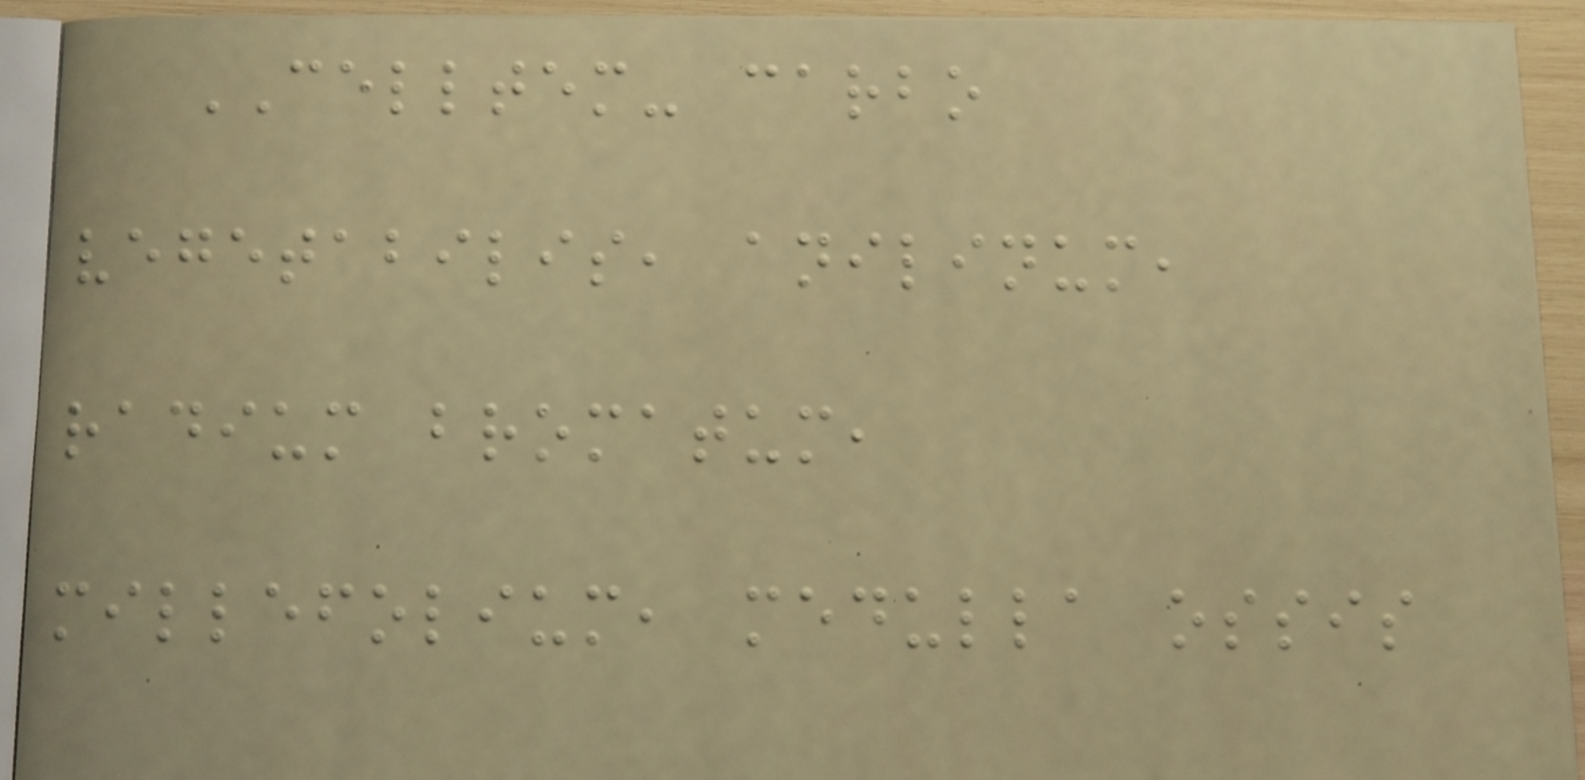CELLTEM- carbo
vegetabilis, anilinum,
radium bromatum,
millefolium, medulla ossis
